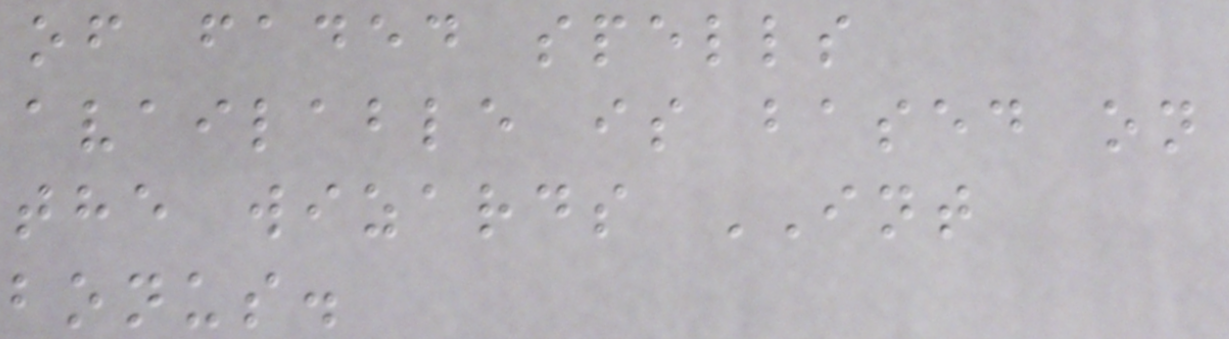of faded spells
available is based on
the wizards INT
bonus.
